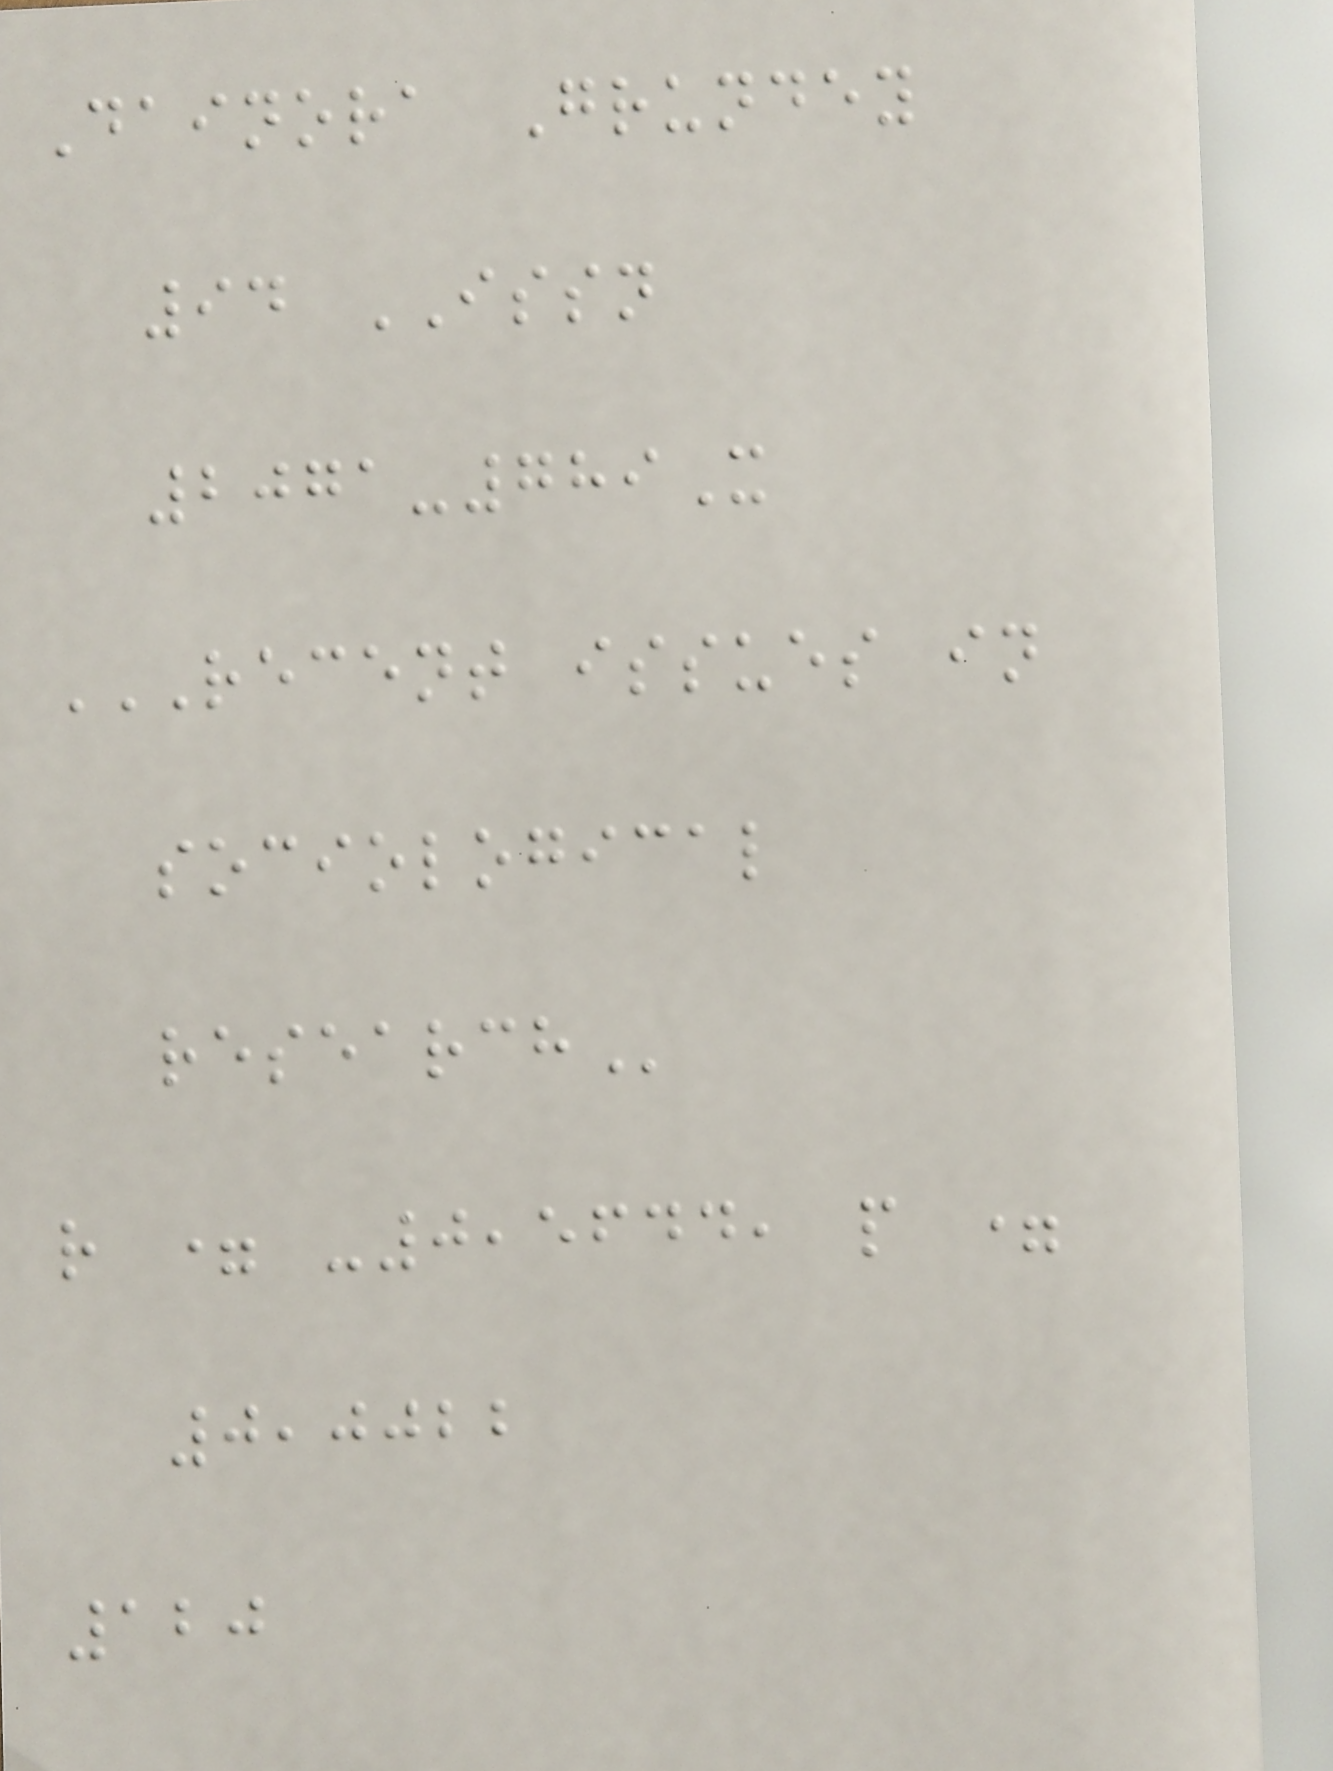Dainora Grundey
94 ISSN
2071-789X
RECENT ISSUES IN
SOCIOLOGICAL
RESEARCH
r = -0,5644, p =
0,0022
120
